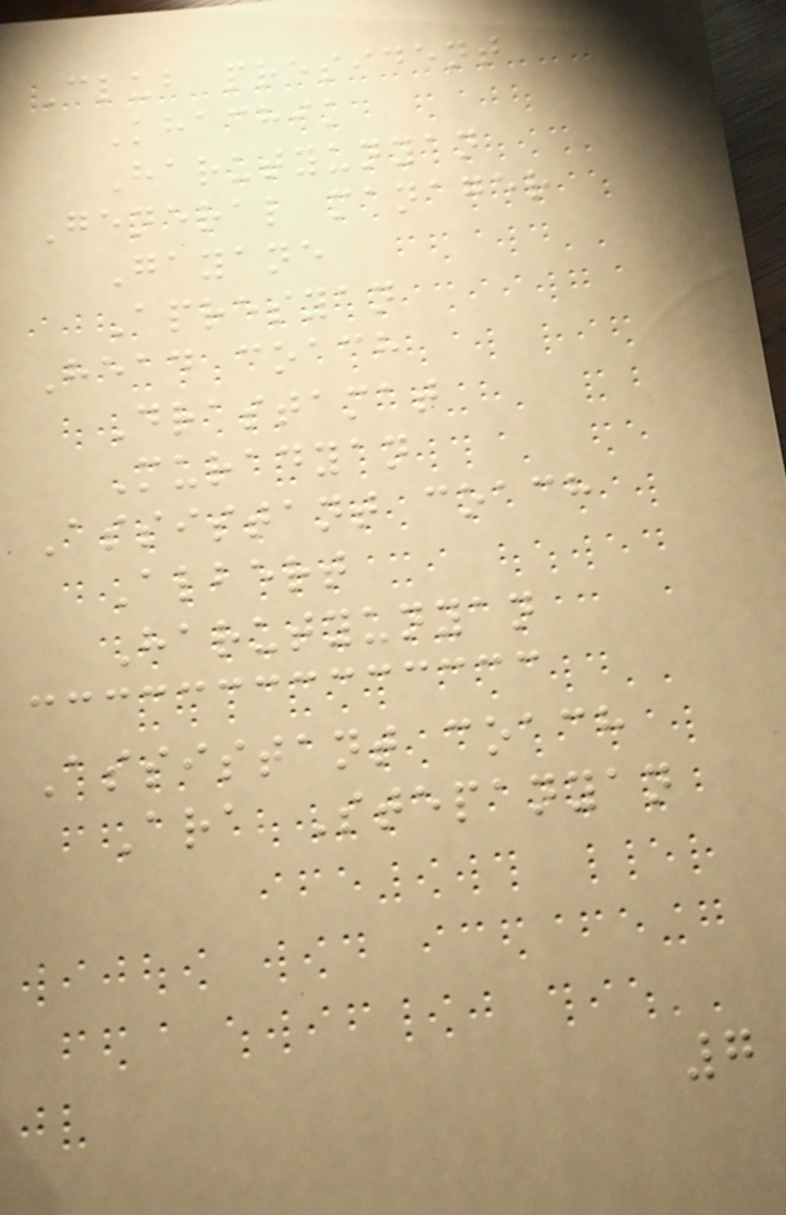Club president
Khachik
Harutyunyan
General manager
Gayane
Apresyan
Head coach
Drastamat
Muradyan
Assistant coach
Albert
Harutyunyan
Assistant coach
Ara Stepanyan
7
